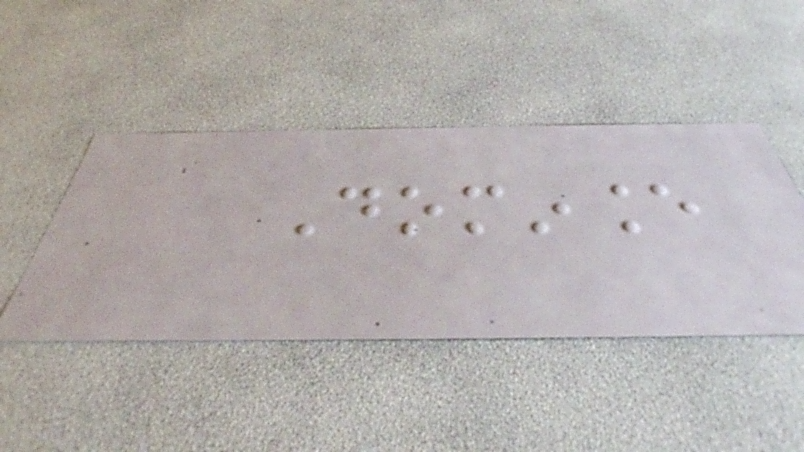Dominance
